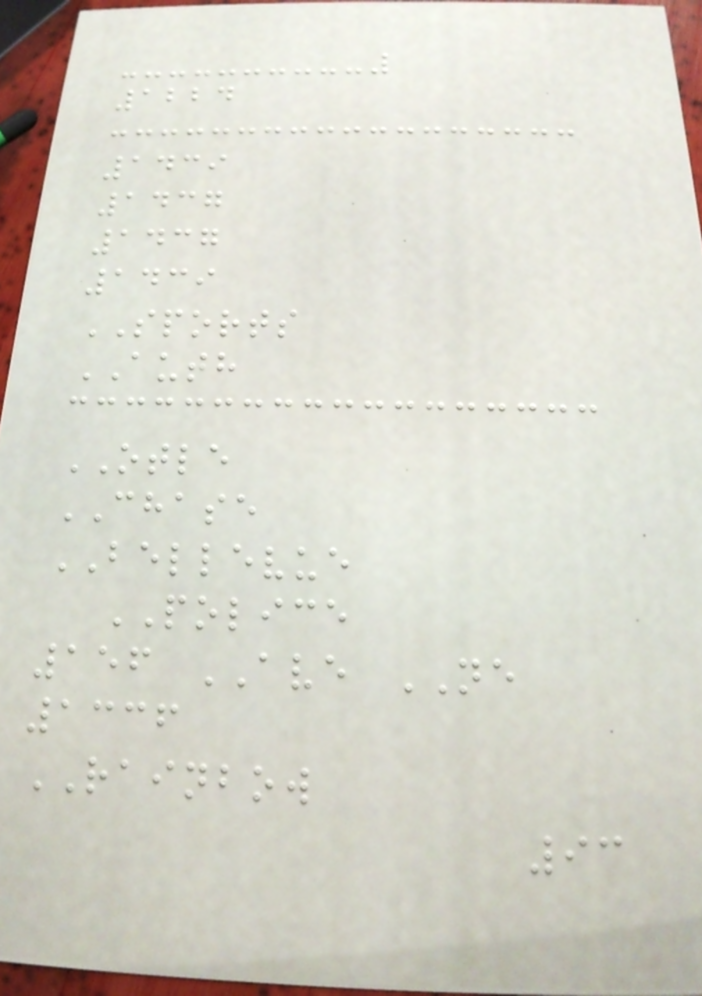1224
1439
1437
1437
1439
SPORTS
AUTH
OTLE
CHASE
BELLEVUE
POLICE
156 AVE NE
1336
RAINBOW
93
